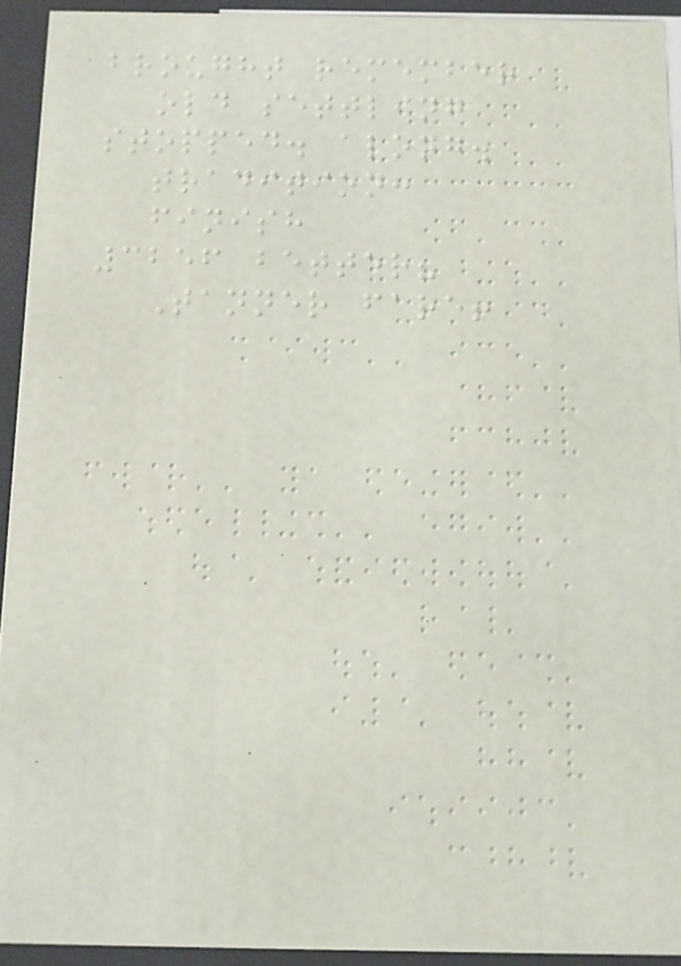brought remember
old settling
stopped. along.
tradition:
finish
3256 better?
Tanner fare!
